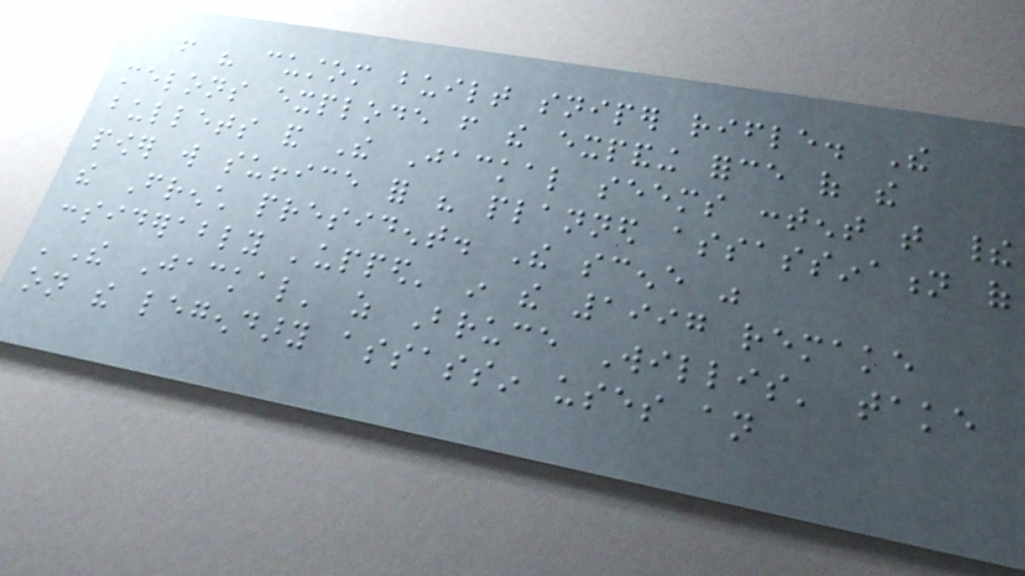from his custom built sniper rifle. The
melons explode from the expanding force of the
bullets and The Jackal seems content that their
power will suffice for his planned assassination of
the French president. The scene was
considerably 'upped' in the 1997 remake
'The Jackal' as Bruce Willis' take
on the legendary assassin uses an
